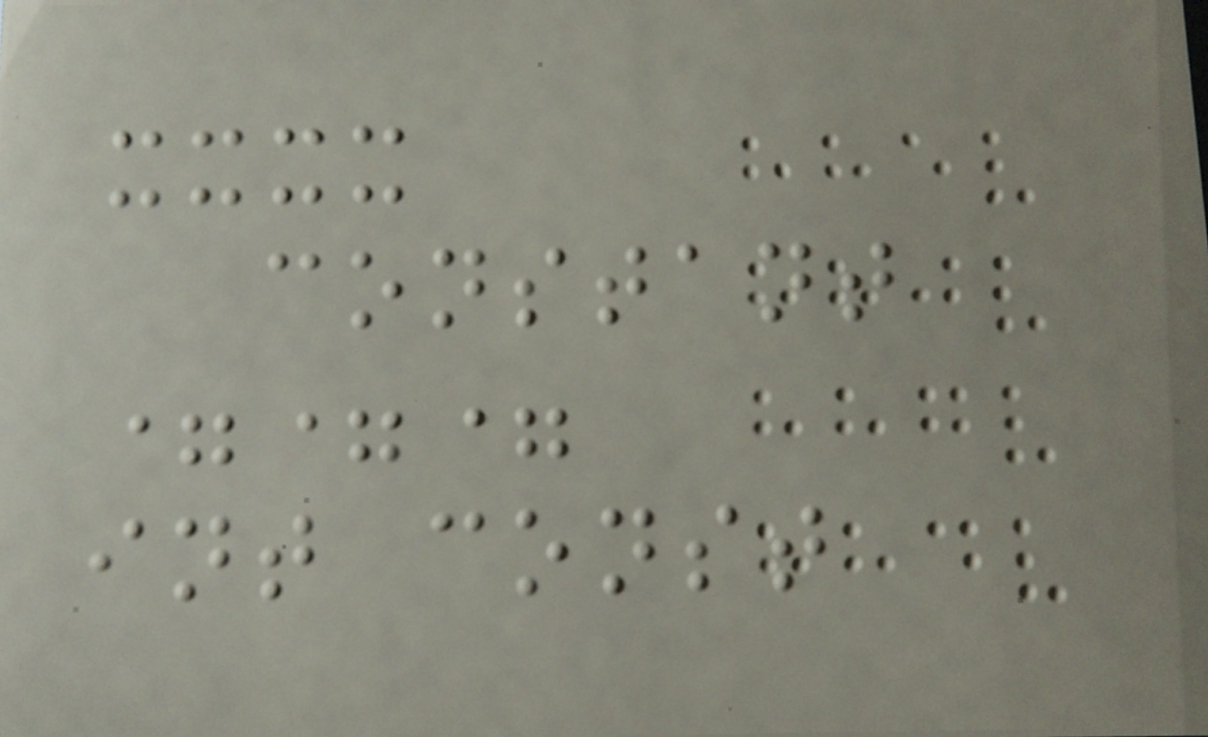xxxx
constant
===
int const
